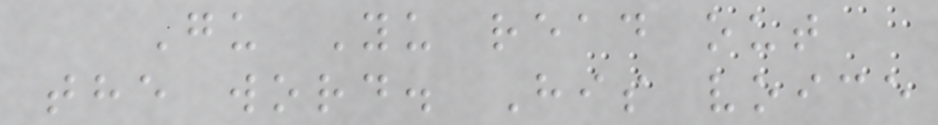Gu Yu read out
the word. His voice
